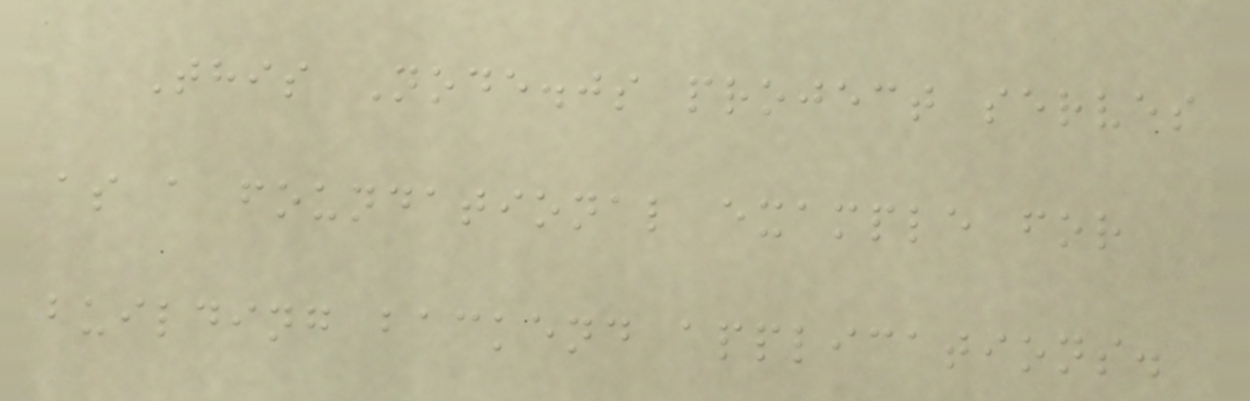This Node.js project serves
as a foundational example for
building backend applications.
